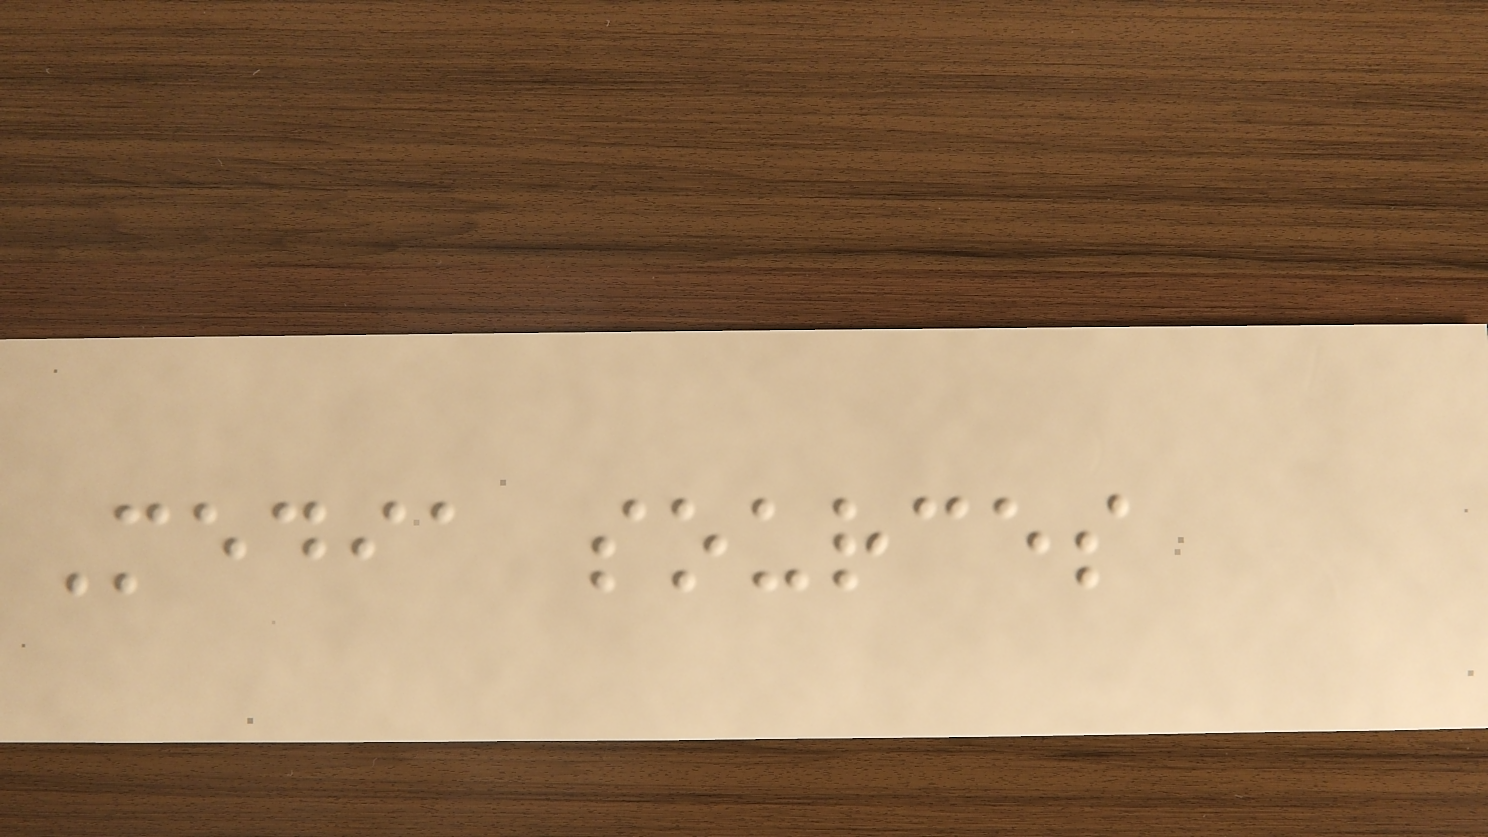Media sources
